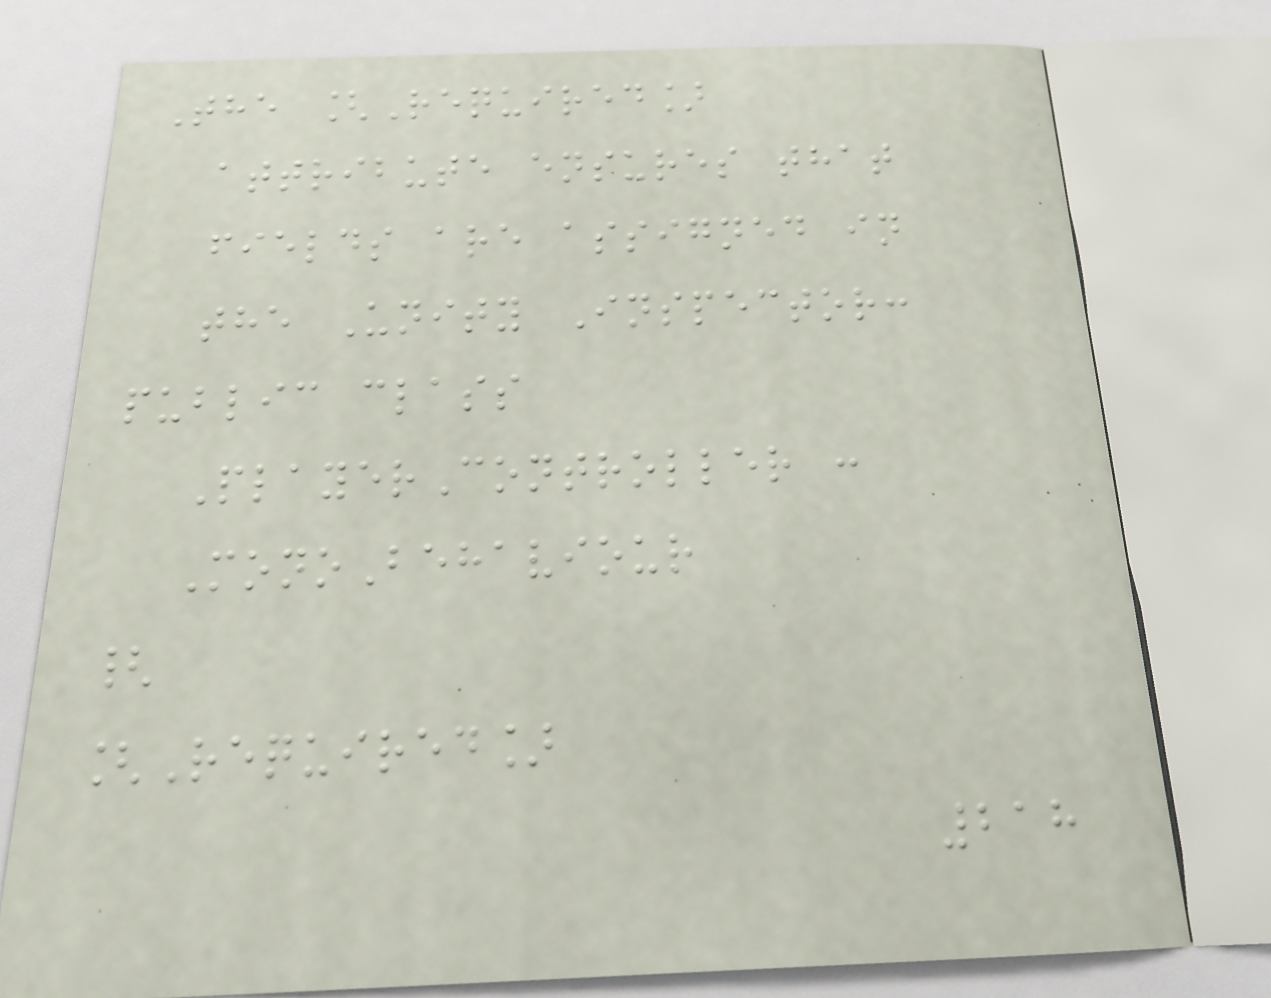The [Required]
attribute ensures that
fields are assigned in
the Unity Inspector:
public class
PlayerController :
MonoBehaviour
{
[Required]
218
